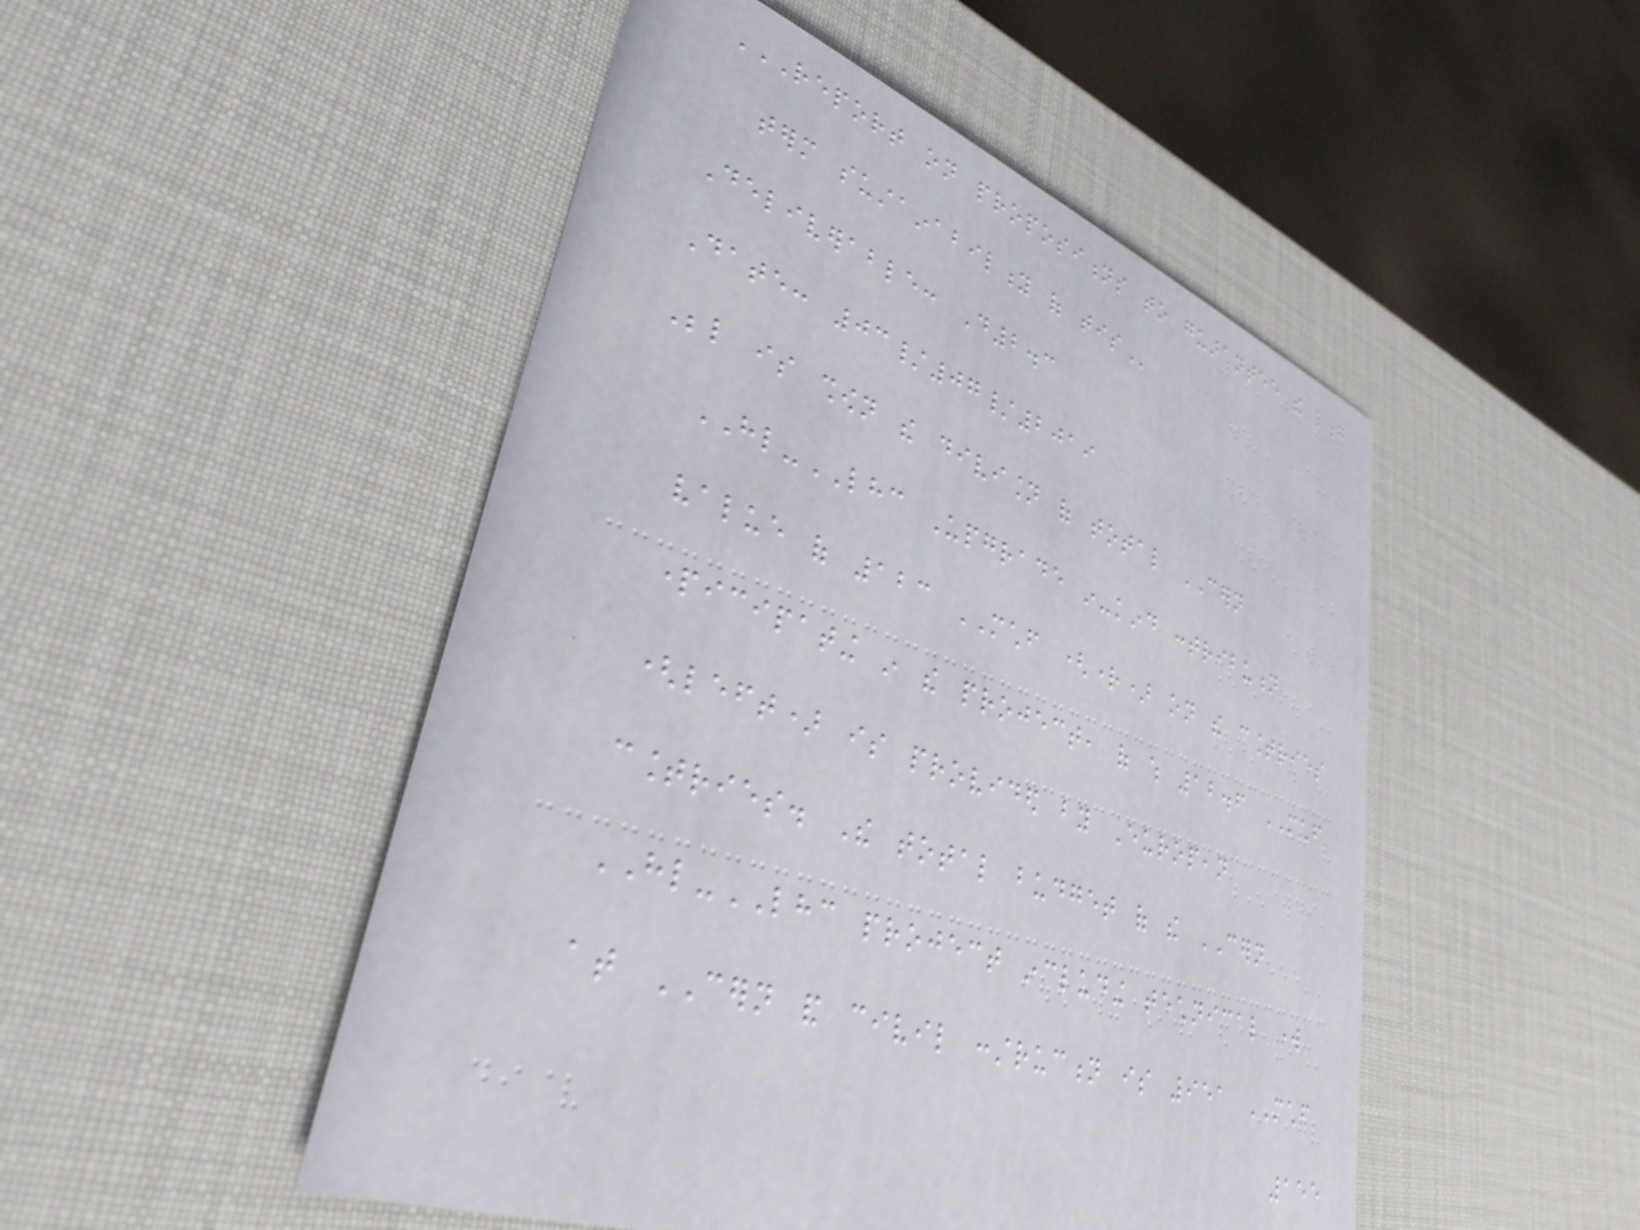REPORT ON PROPOSITIONS TO GUARANTEE THE LONG
TERM SUSTAINABILITY OF TIS
Deliverable: D2.3
Date: 03/07/2019
Below is shown the division of total CERN
HL-LHC Upgrade in-kind contribution
value of 123 MCHF (right) on the countries
participating in the project, of which 12.6 MCHF
(left) is provided by European
countries. The total budget of the CERN
HL-LHC project including technical work
at CERN and civil construction is 951 MCHF
155
